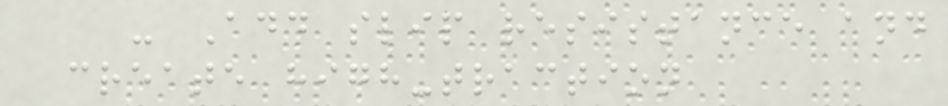- Add slip resistance and
create high-traction
